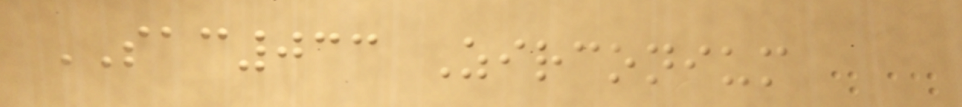SAC033 Zirconium
